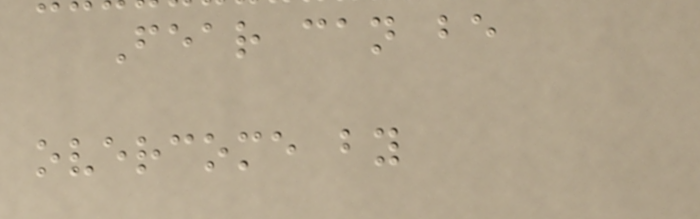Fear can be
overcome by
